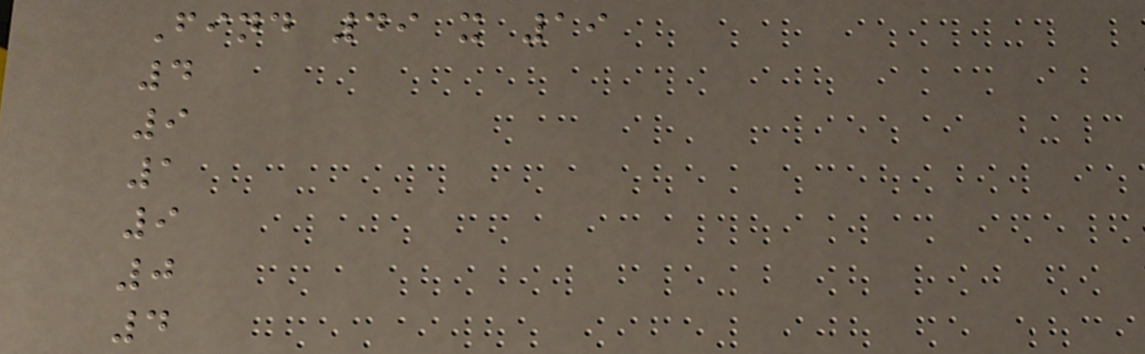Find 49 x 19
4
9
1
9
0
4
